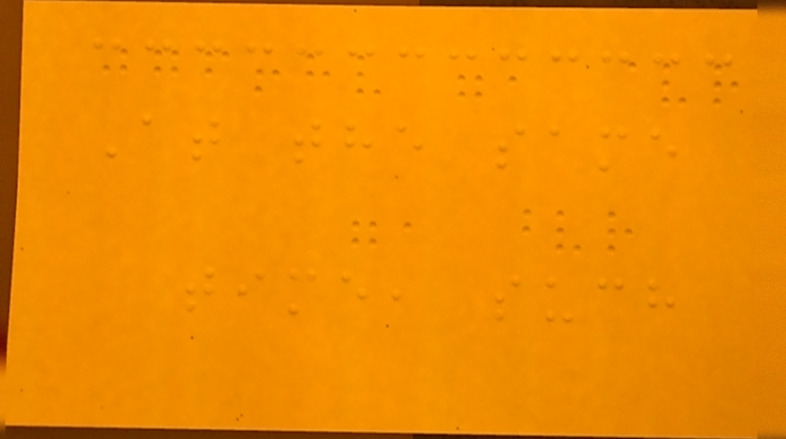At the same
time, such
